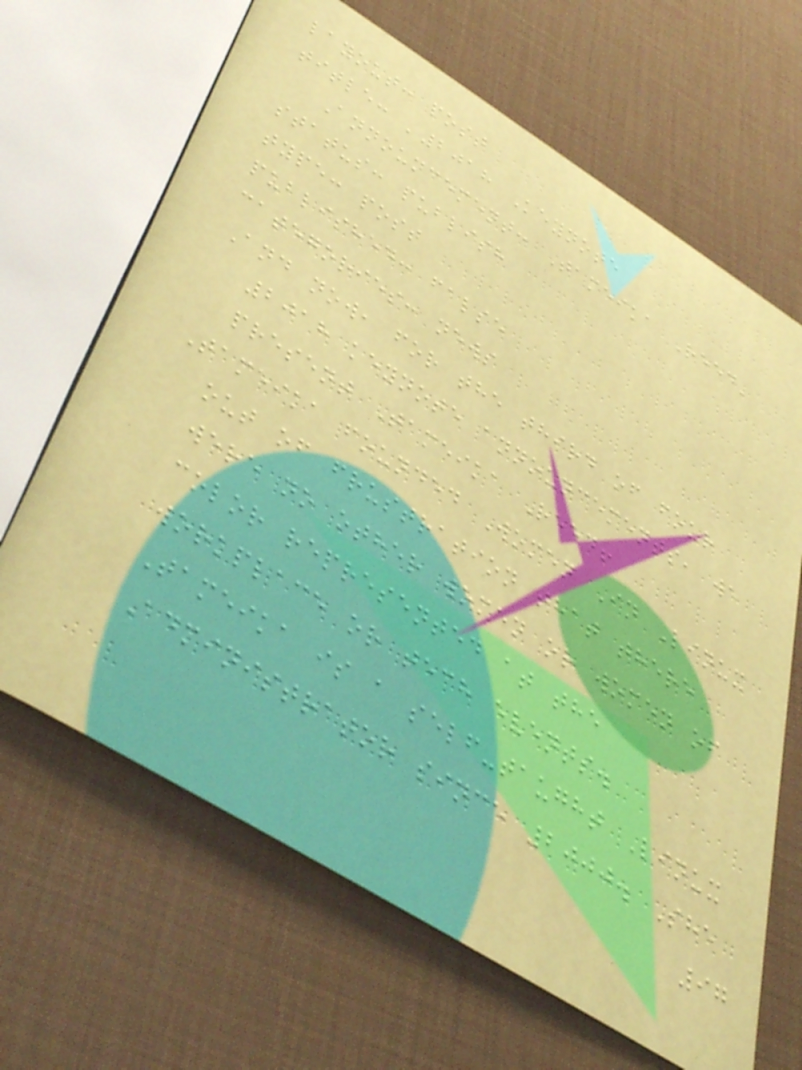layout: post
title: '2018 Keynote
Announcement: Tameika Reed'
status: publish
type: post
published: false
categories: news
And now, for the third of four
2018 keynote announcements, we
present Tameika Reed!
Tameika founded Women In Linux
out of frustration that there
were no other women or women of
color represented at the
workplace or tech events.
Tameika is a self-taught Linux
Administrator since 2000. She
97
